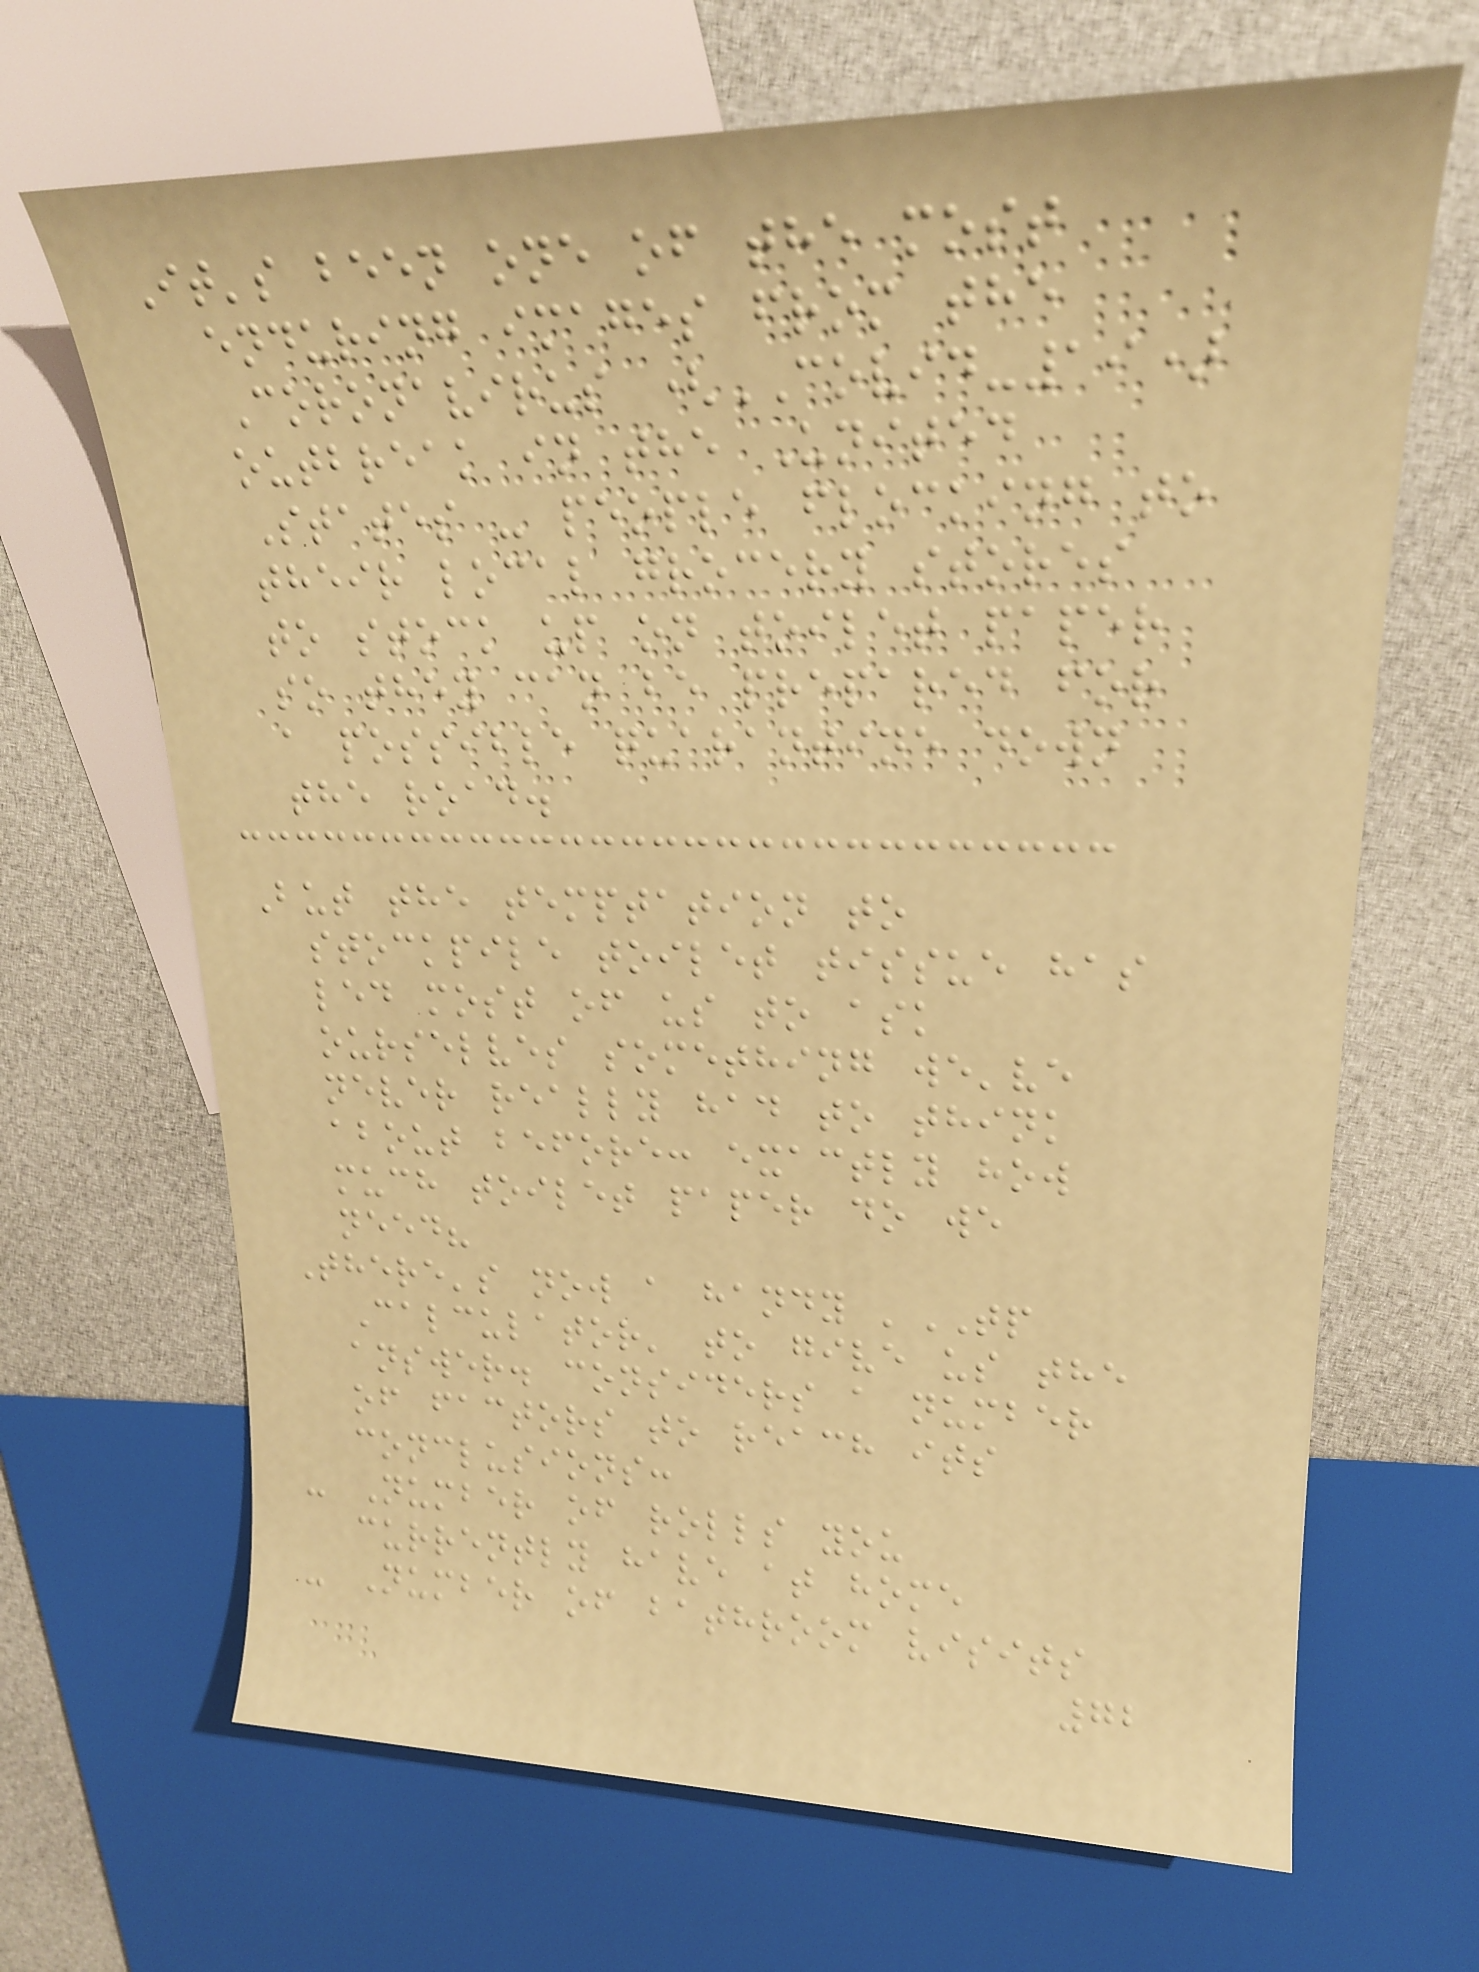It's been one of the most
enduring images from the
Coronavirus (COVID-19)
outbreak in the United
States - people flocking to
their local grocery stores
to stock up on toilet paper
so they can be prepared for
a possible quarantine down
the road.
But the temptation to
stockpile toilet tissue has
led most of us to ask
ourselves something we've
never really had to think
about before: exactly how
much toilet paper do we
need?
There's now a handy 'TP
Calculator' to give us the
answer. considers a number
of factors to reach its
conclusions:
- Number of rolls you
currently have at home
- Number of bathroom visits
72
